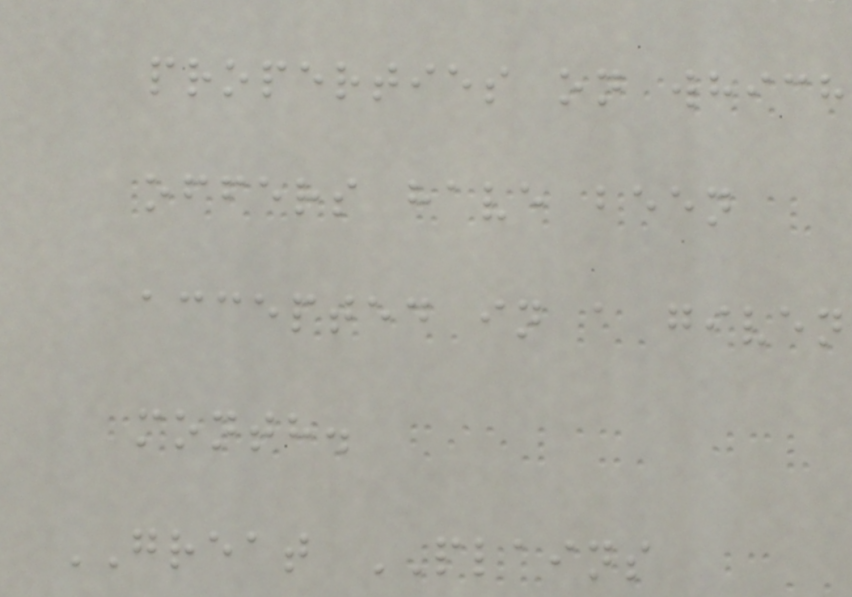properties on which
offers have been
accepted in a given
month.
GREAT PLAINS
